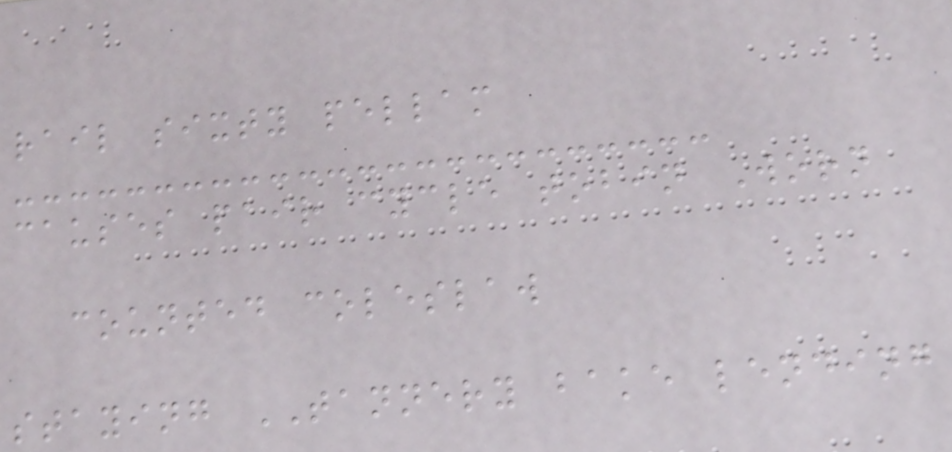rail sixty pellam
causes pair cycle tobin Worn
counted coleslaw
staying TANNERY bake lending
